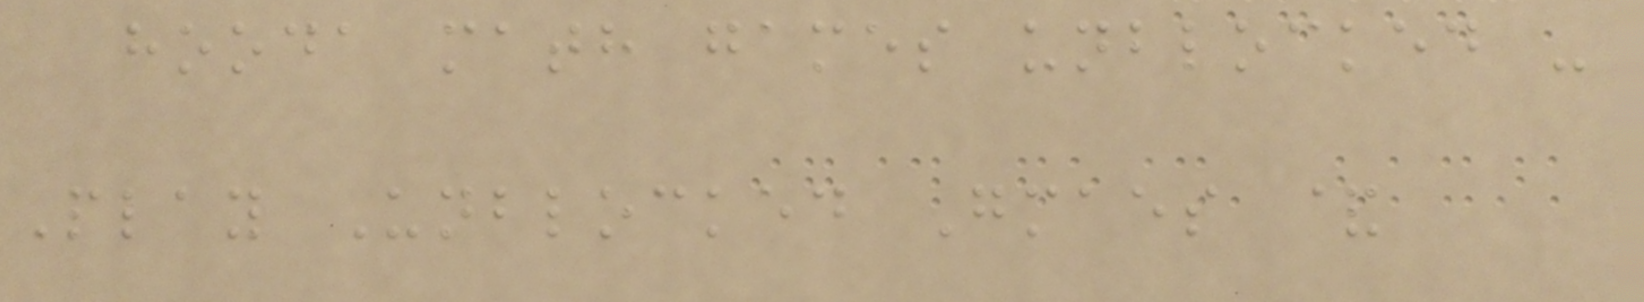hooda math games unblocked -
Play Unblocked Gmaes &
